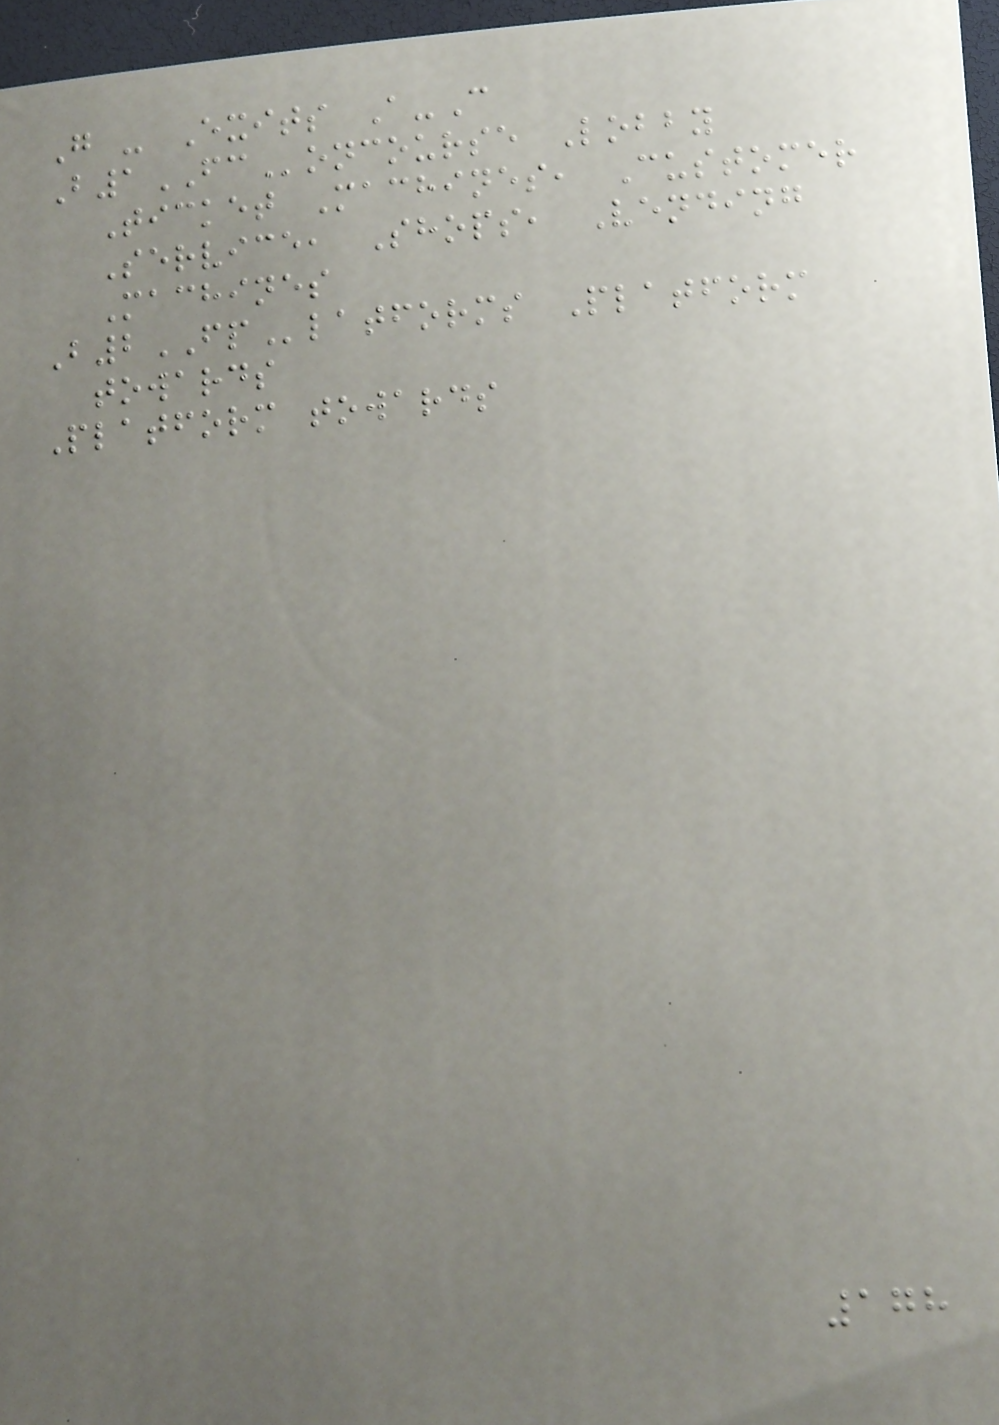G - Exits A-C
B1FConcourse Lobby
Ticket Machines, Customer
Service, Shops, Vending
Machines
B2FPlatforms Platform
towards
Platform towards
178
